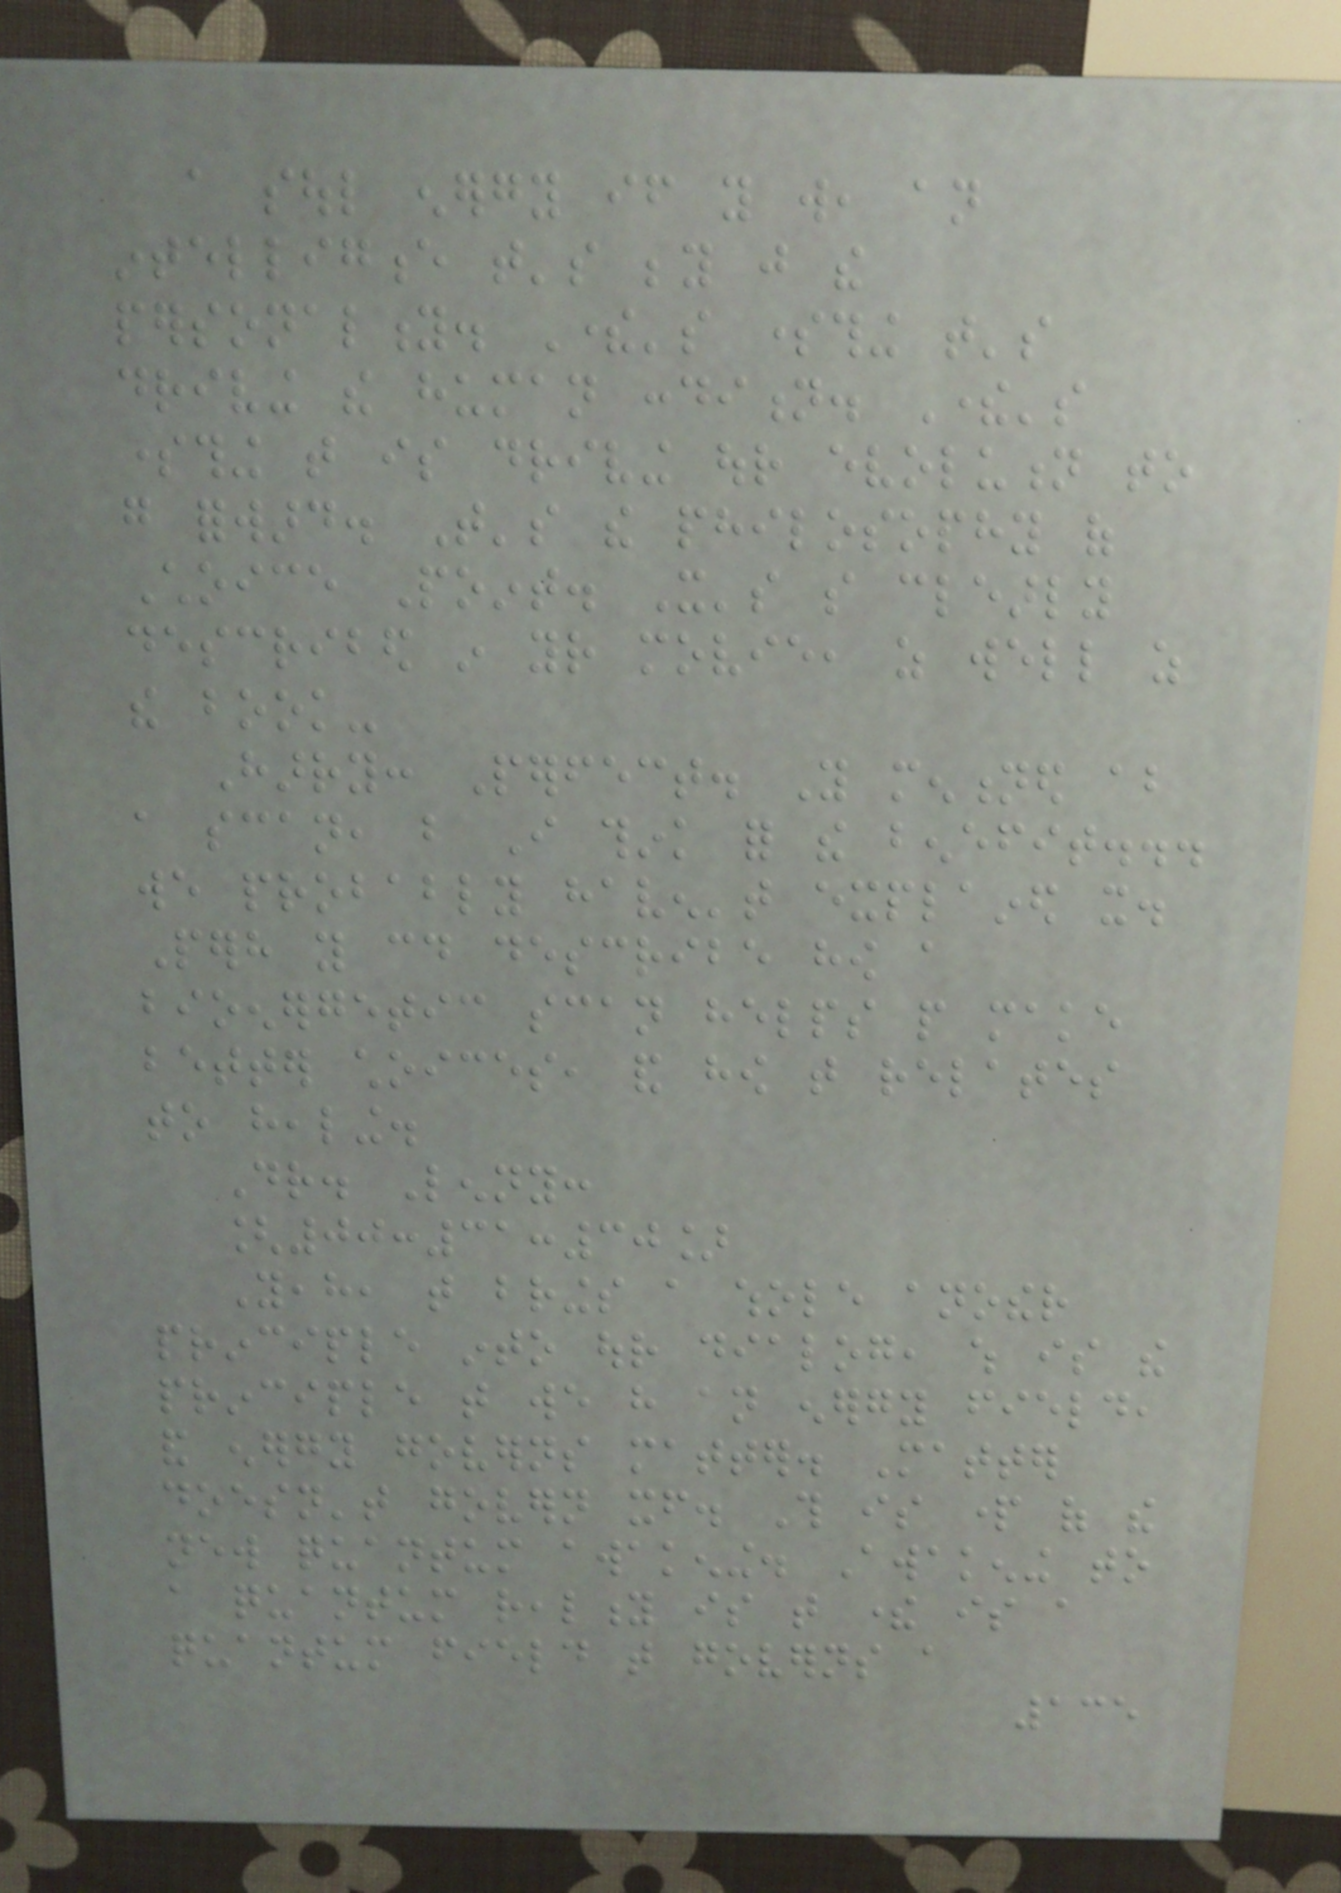a soul energy if you will, an
intelligence that's beyond just the
personality. There's something that's
driving the human condition. There's
something that is driving our evolution to
go forward. That's the philosophy of
Choice Point. It's so clearly
described in your movie, as well as
the book-
Harry: Perfect. You mentioned about
a scan, but I think for the benefit...
we probably haven't explained it.
Perhaps you could describe how a
bioenergetic scan helps people make
better choices, and how that relates
to healing.
Dr. Lenny:
[00:31:30]
Yeah, that brings a whole another
principle into our dialog, which is the
principle that we have an energy field,
and energy governs matter. Matter
doesn't govern itself. This is part of the
new quantum awakening. Awakening to
a quantum reality is that there is a
quantum field that governs a
135
